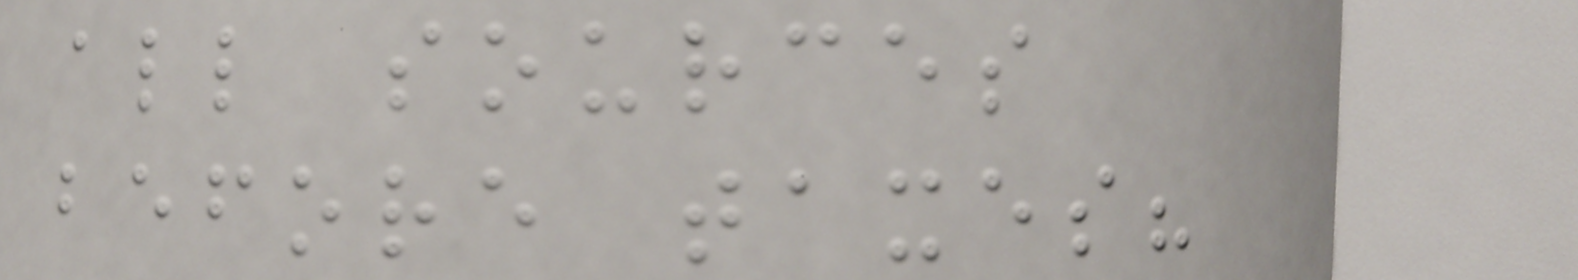all sources
before taxes?
